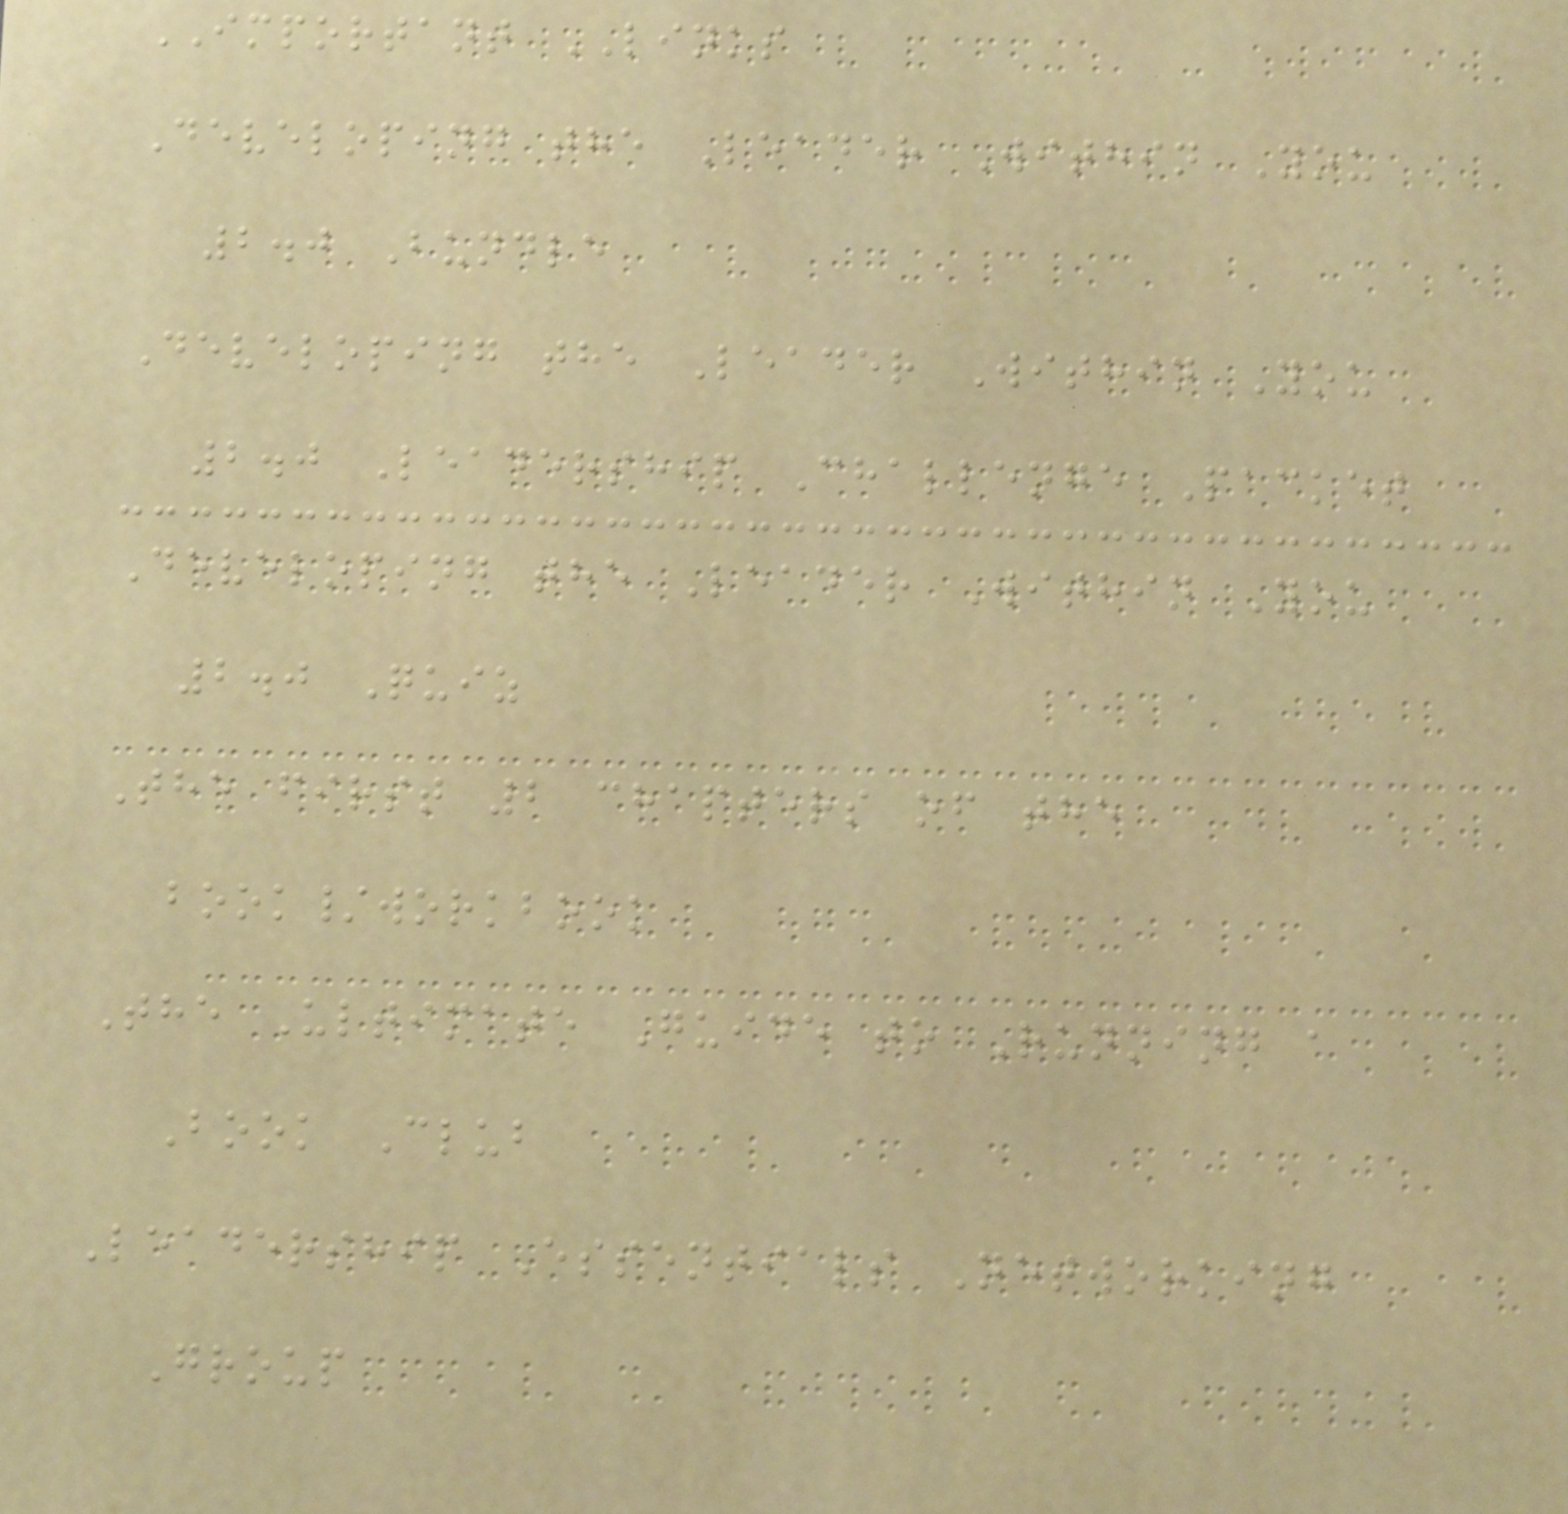IMPORTANT LINKS
Developing the Leader Within You
2.0 Bundle
Developing the Leader Within You
2.0 Leadership Challenge Packet
Developing the Leader Within You
2.0 Quiz
The first 2 chapters of the
book/workbook
The Ultimate Guide to Running a
Book Club
Leadership Essentials Networking
Group
